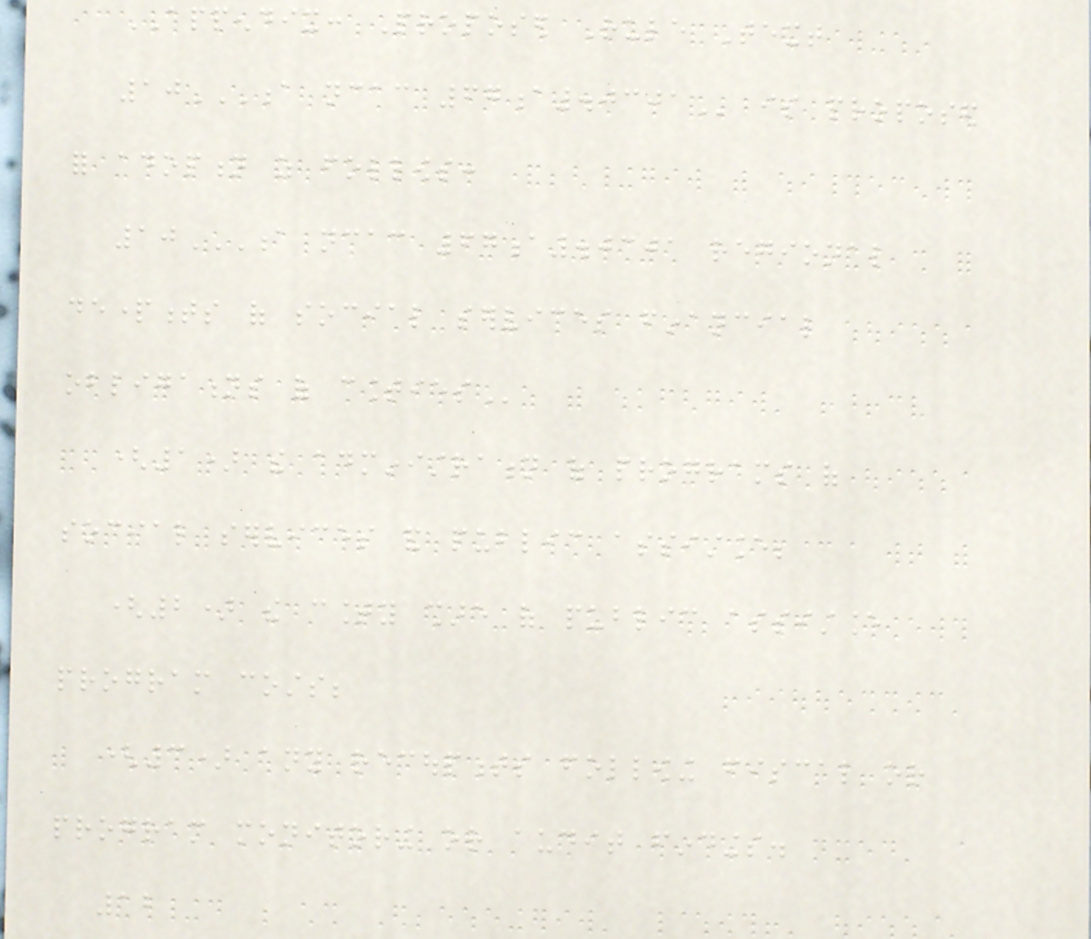APPENDIX: Proposed Rule Text
10A NCAC 67A.0301 is proposed
for adoption as follows:
10A NCAC 67A.0301 REGIONAL
DEPARTMENTS OF SOCIAL SERVICES FINANCIAL
OBLIGATIONS OF COUNTIES
(1) the administration of programs of
social services and public assistance;
(2) the county share of public assistance
program costs;
(3) any recoupments following fiscal or
program monitoring or audit findings.
12
